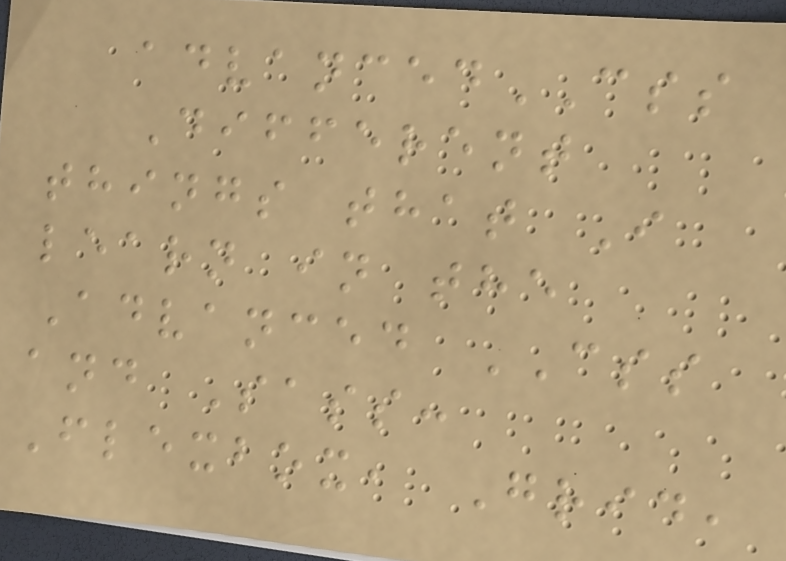advancedCSS
Different
things that I
learn in the
Advanced CSS
and Sass:
Flexbox, Grid,
